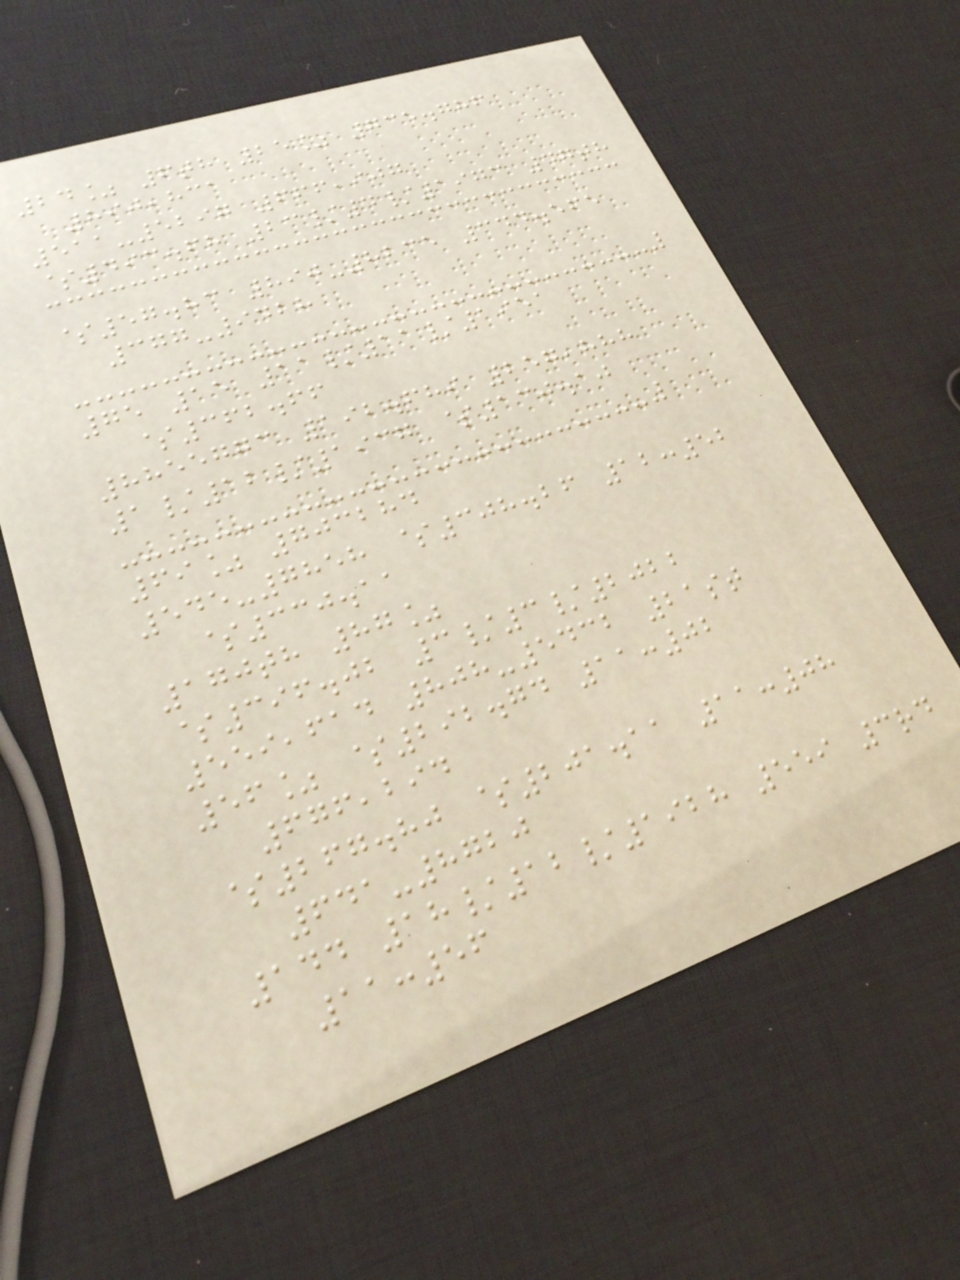24% 6th 25% 735.786
890,831
511-5297 666,907
$493.68 23/4/1973 47th
$57.83 890-8235 344.565
377-9428
75 15 11/11/1951
$362.66
8855773 192.689 257,888
1/12/1937 $130.10
69% 703284
545-7858 $308.26 12:52
$330.11
170th 87%
$396.02 3/3/2022
559,614 808-5432 21st
56% $292.74 11:02
676,294
$267.80 $201.11 11:08
641-8720
144 18/12/1928 559 3rd
11:56
